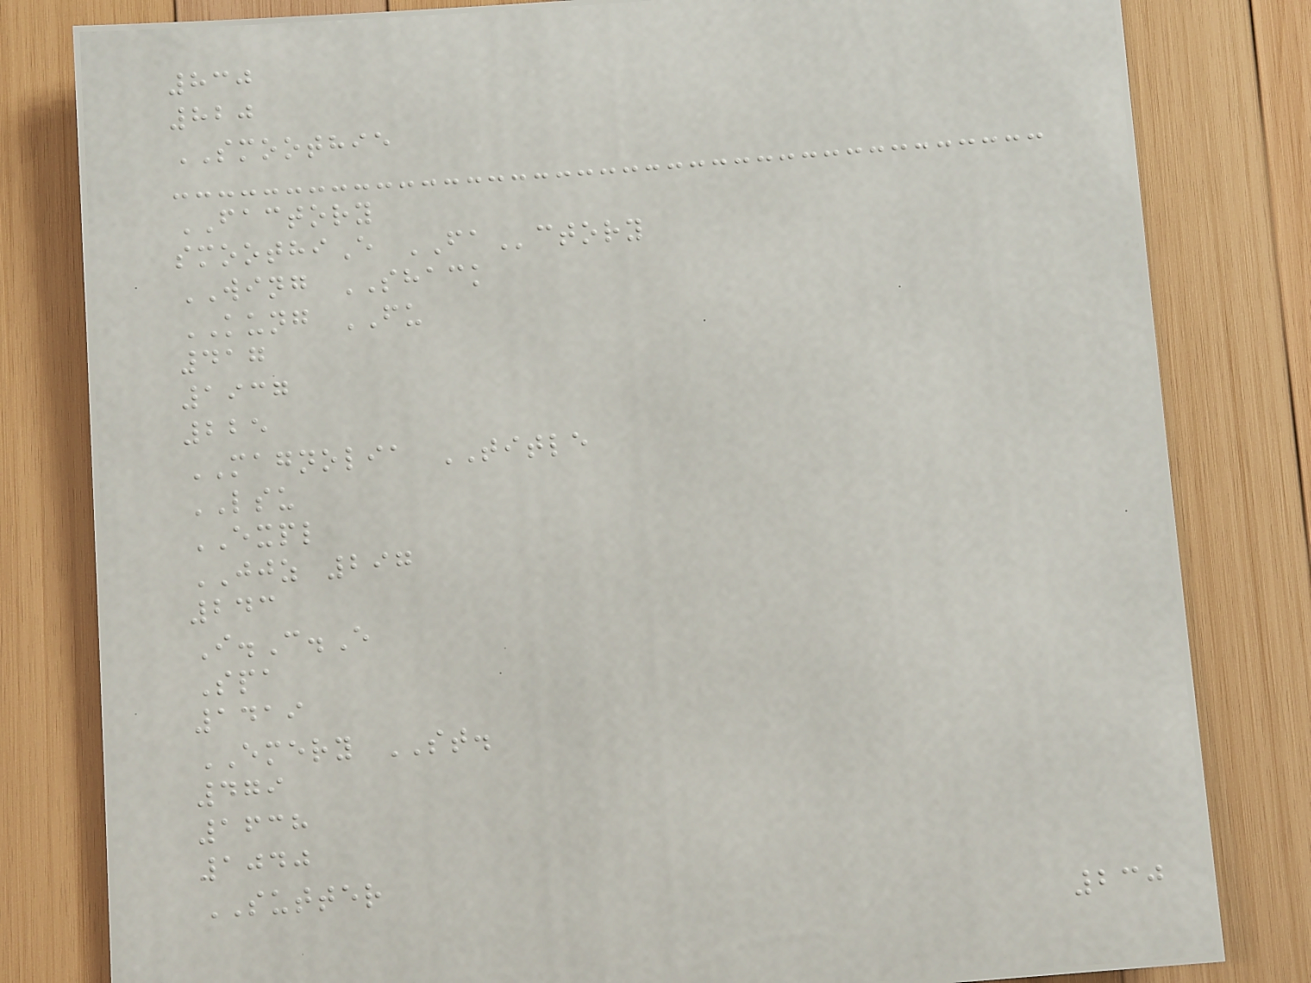830
820
SMOOTHIE
FACTORY
smoothiE FActory
WING SHACK
KUNG FU
417
1937
225
MAGNOLIA TITLE
LSU
EXPL
JJZ 297
243
I.C.E
Spa
1419
EMERY ST.
479
1638
1040
SUTTER
230
